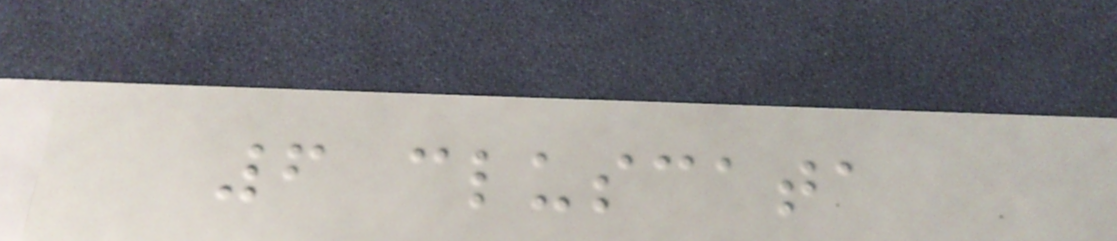6 cluscata
